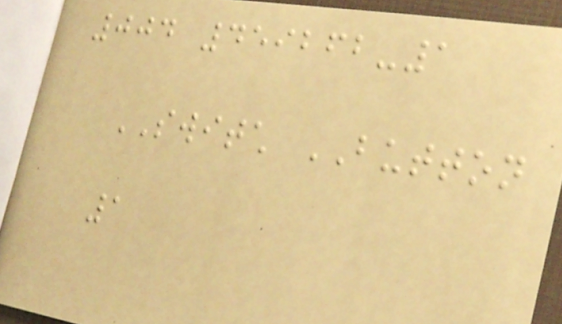004 459262-1
SWITCH BUTTON
1
